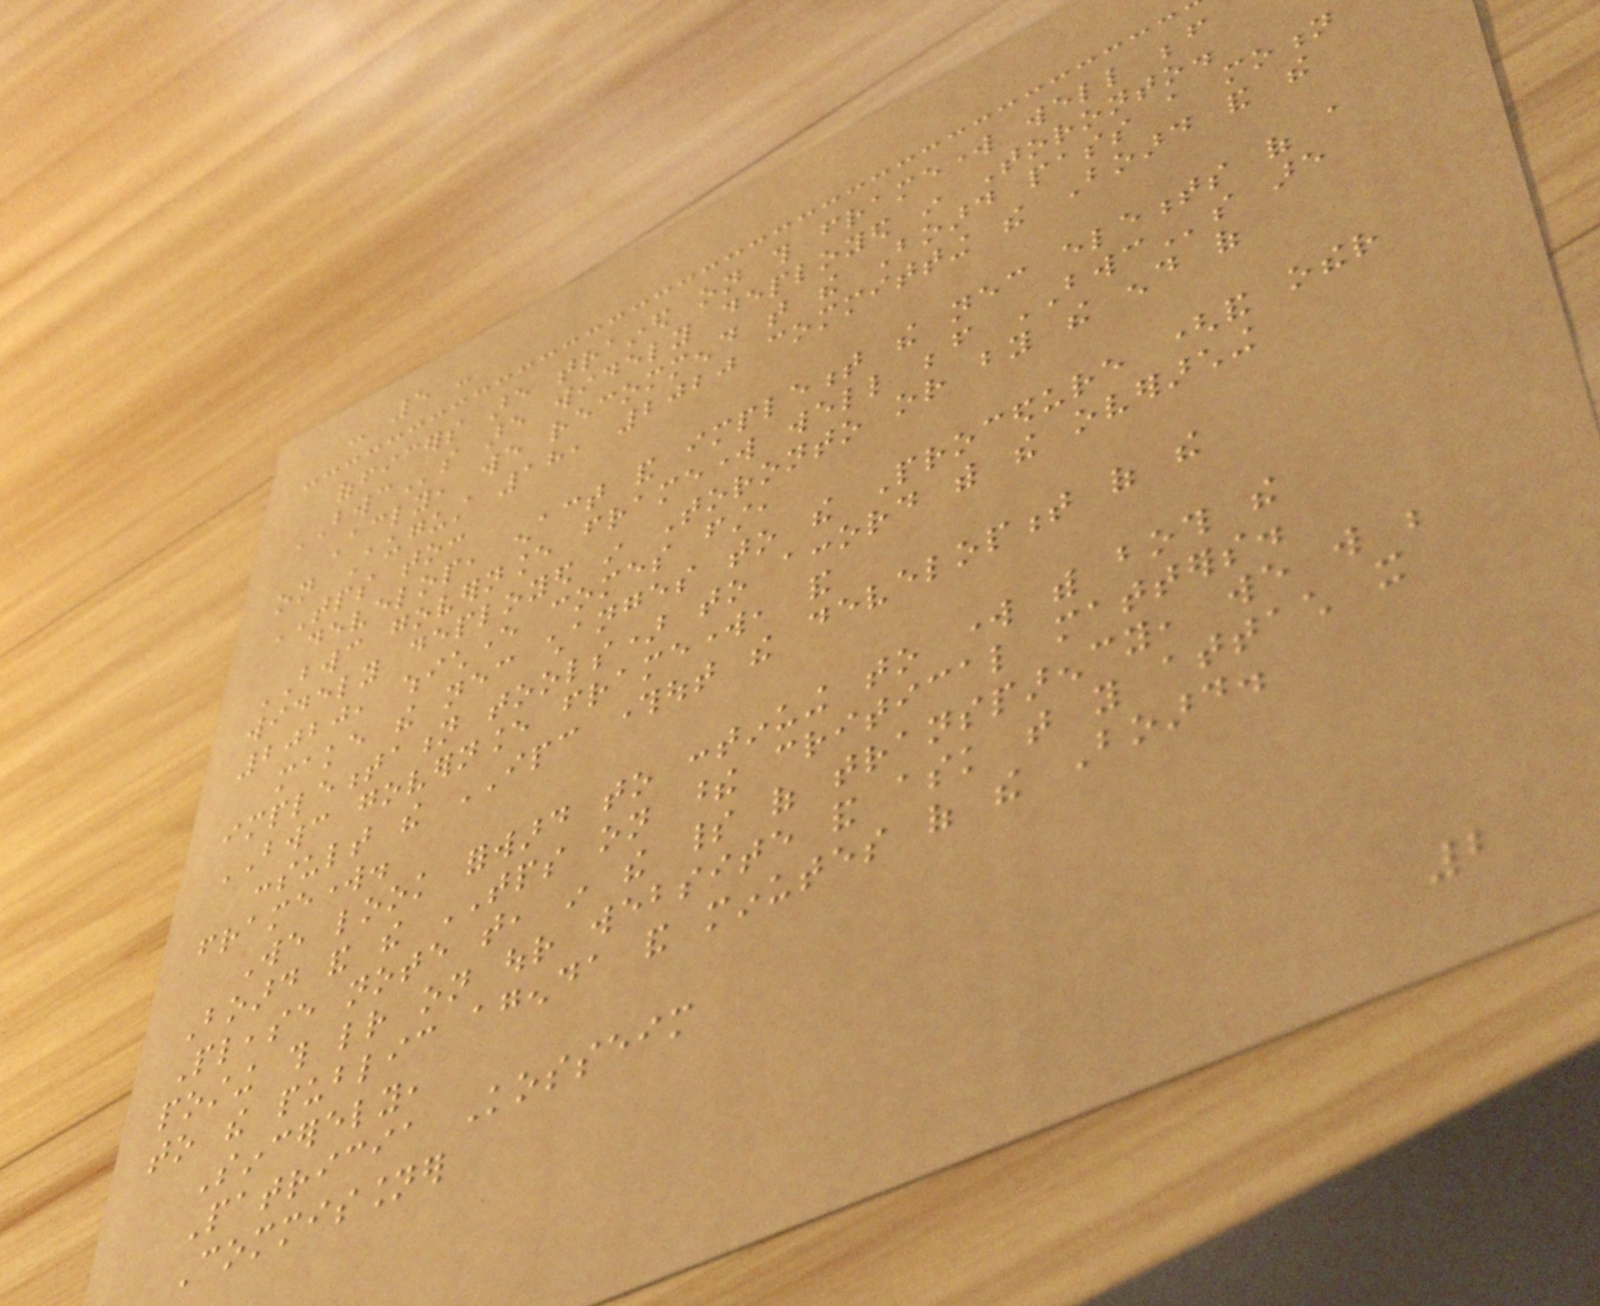- 5 -
officers are trained on this framework well before
BWCs are widely deployed in Toronto.
Accordingly, we recommend that the Board pass a motion
on August 18, 2020 committing the Board and the
TPS to:
develop, enact and implement the necessary elements of a
BWC governance framework well before BWCs are
widely deployed in Toronto or by the end of
2020, whichever comes first,
make the necessary changes to the Procedure (and other
implementation tools) to accord with the overarching
BWC governance framework, and
consult the IPC throughout the development of the
framework.
We look forward to continuing to work with both the
Board and the TPS on these critical matters.
Please note that, in the spirit of transparency, we will be
posting this letter on our website and ask that you attach it
to the public agenda and minutes of the Board.
Sincerely,
Patricia Kosseim
Commissioner
2
